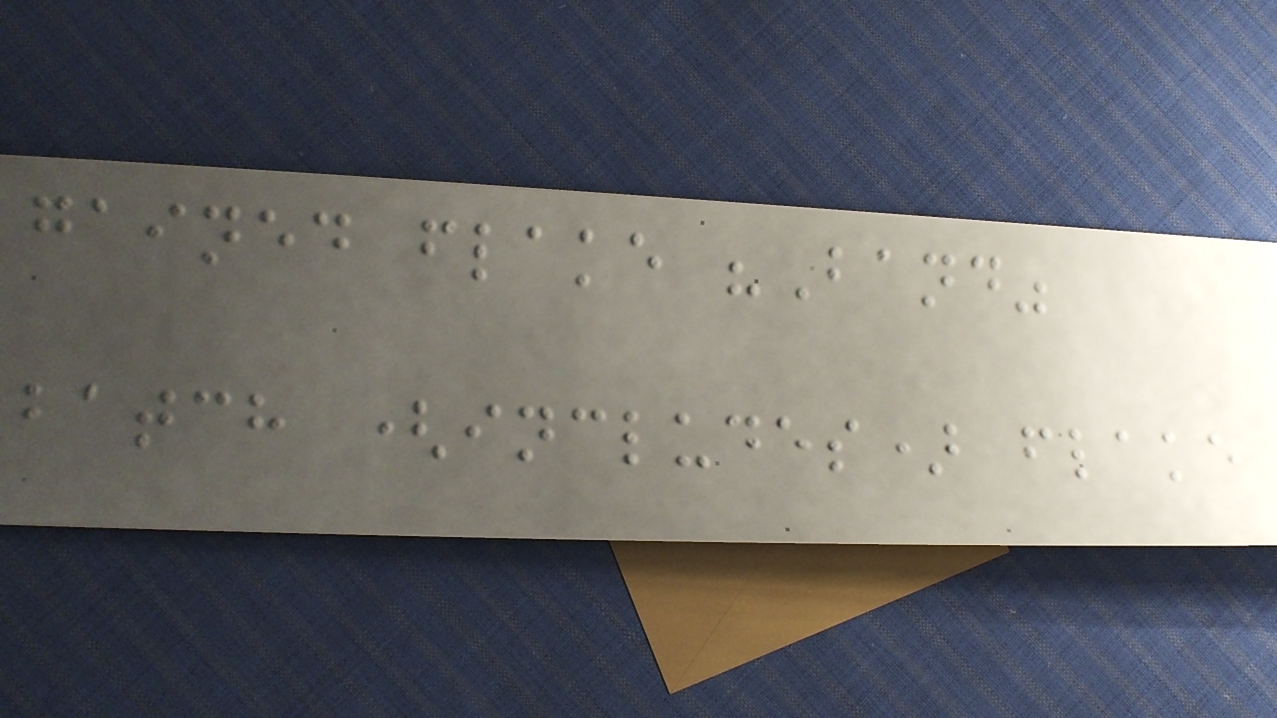gained flake "Band"
batch (includes) flake
